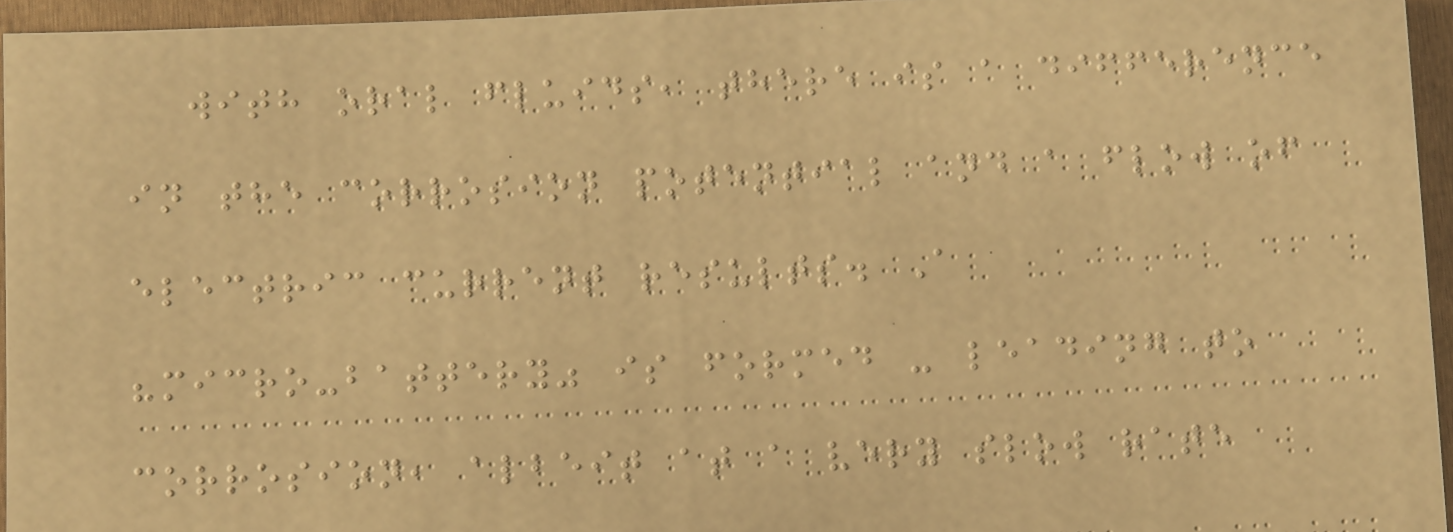with oral fluids, there is a difference
in the corrosion potential and a flow of
electric current results. A
"micro-battery" is formed - leading to
corrosion, albeit at a very slow rate
